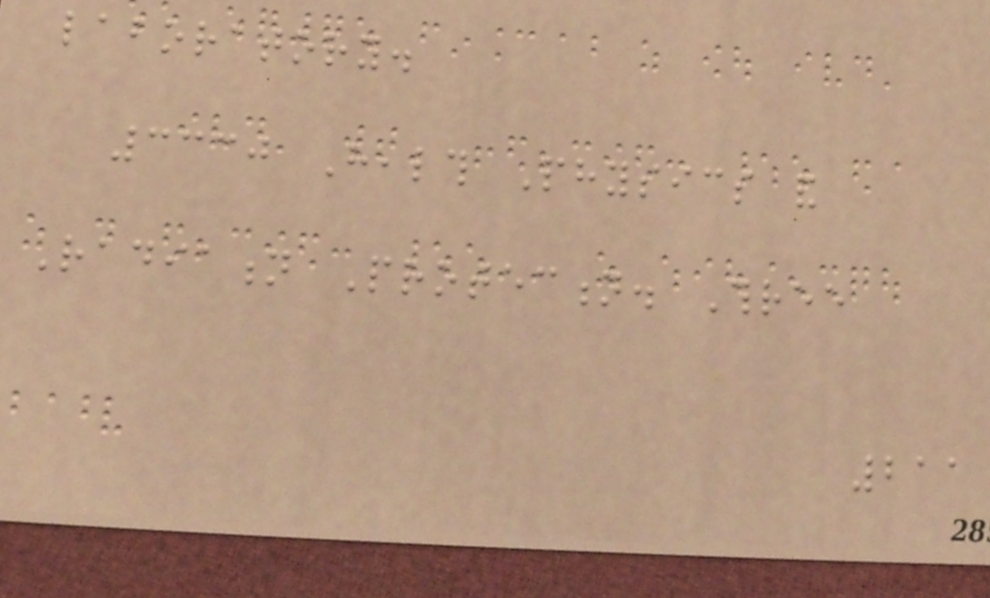laboratory.
3330 Health Physics and
Radiation Protection. Three
211
